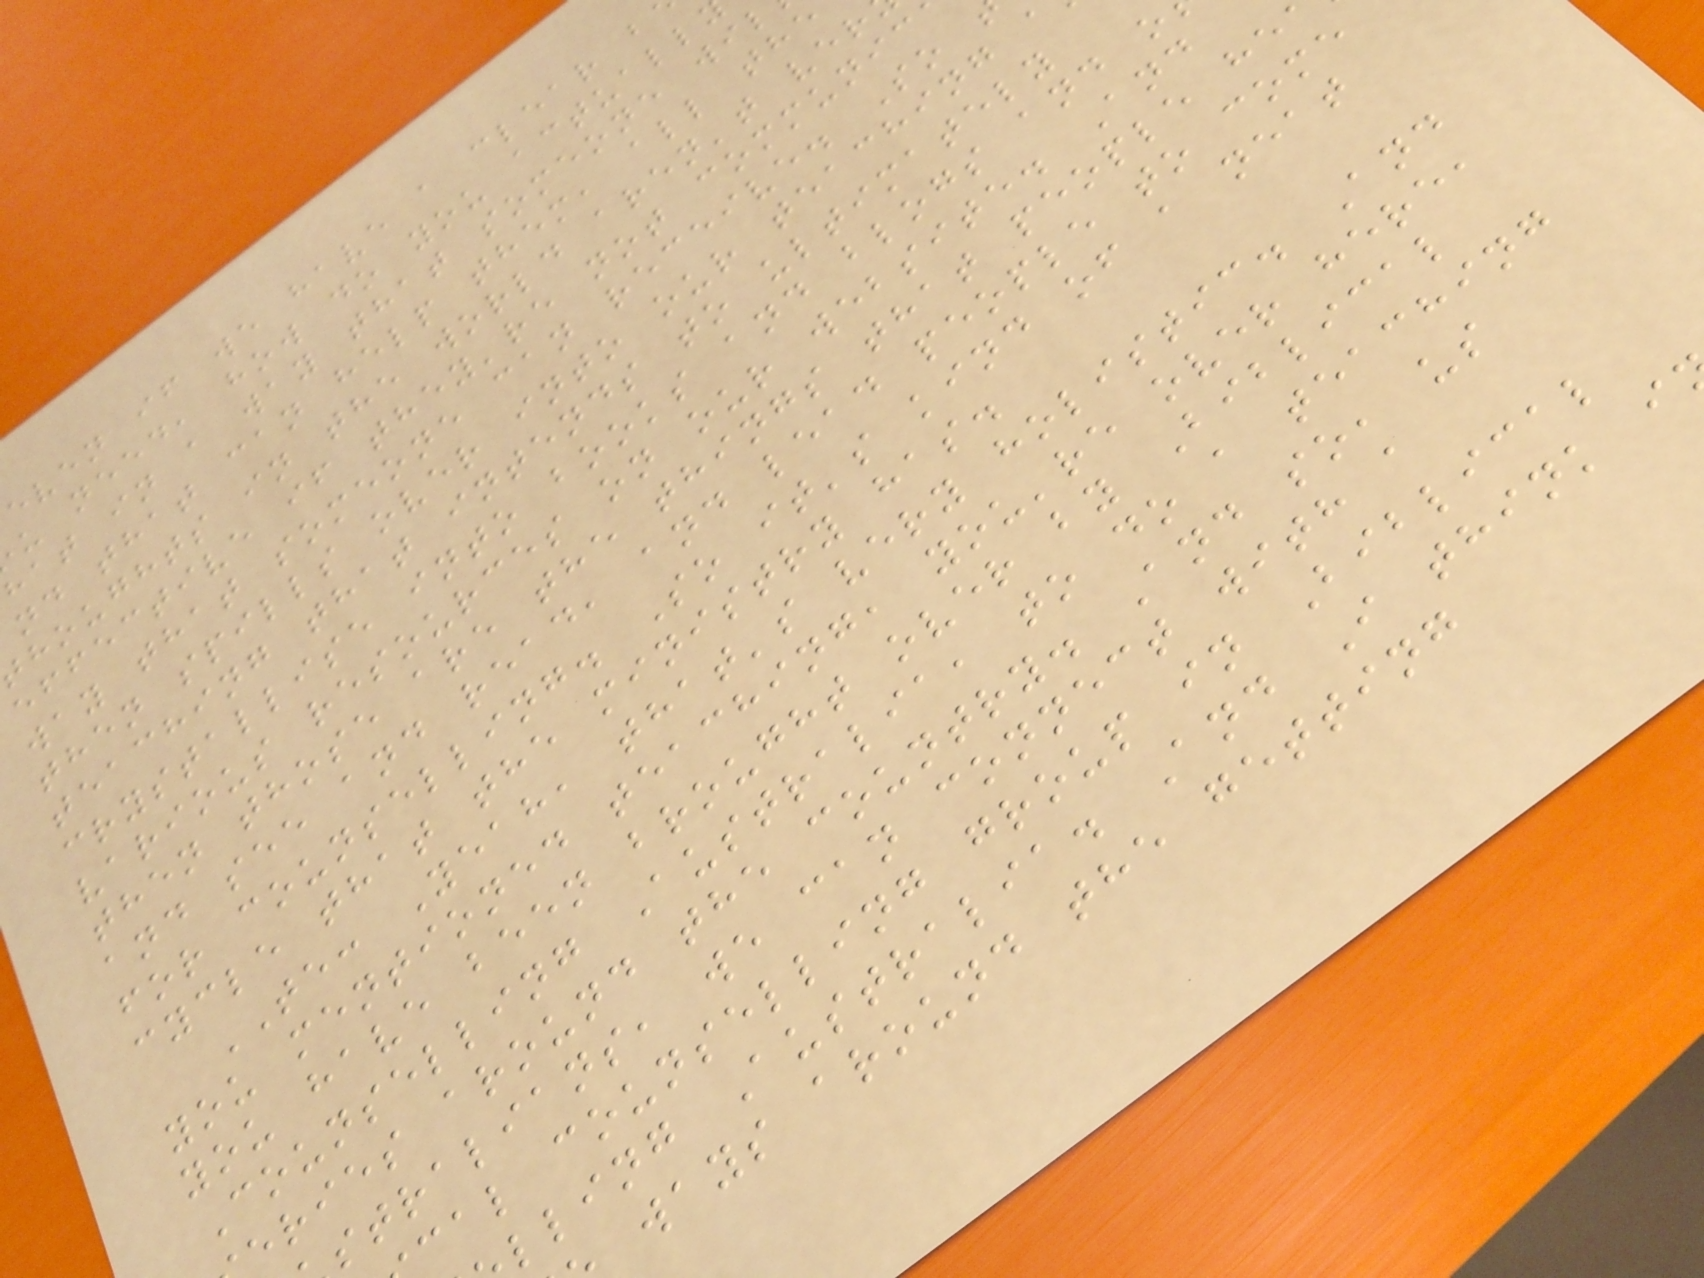even if we have a clear b
u need, how do you actuall
hat in a way that someone wil
nd that can help them, all the
houghts in the world aren't ver
effective if they're not communic
way that someone can receive. So
then spills over into our teaching
teaching that intends to ultimately
crystallise into books and blogs and o
various resources on our website. And
then those are the things that people he
and see and read, and lead people to come
for counselling. So it's kind of a neat
cycle that the ministry has.
TE: Yeah, that's very holistic. And
you mentioned teaching, you're over here,
you have been brought over by Biblical
Counselling Australia, to do a teaching
eries around the country. And so, us
stralians, we can connect with a
cal counselling group in Biblical
lling Australia. And I think i
ways around the getting
